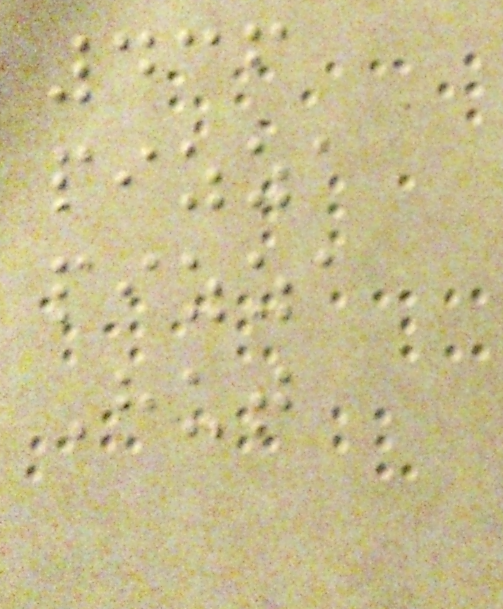436
pizza
pizza
Hut
